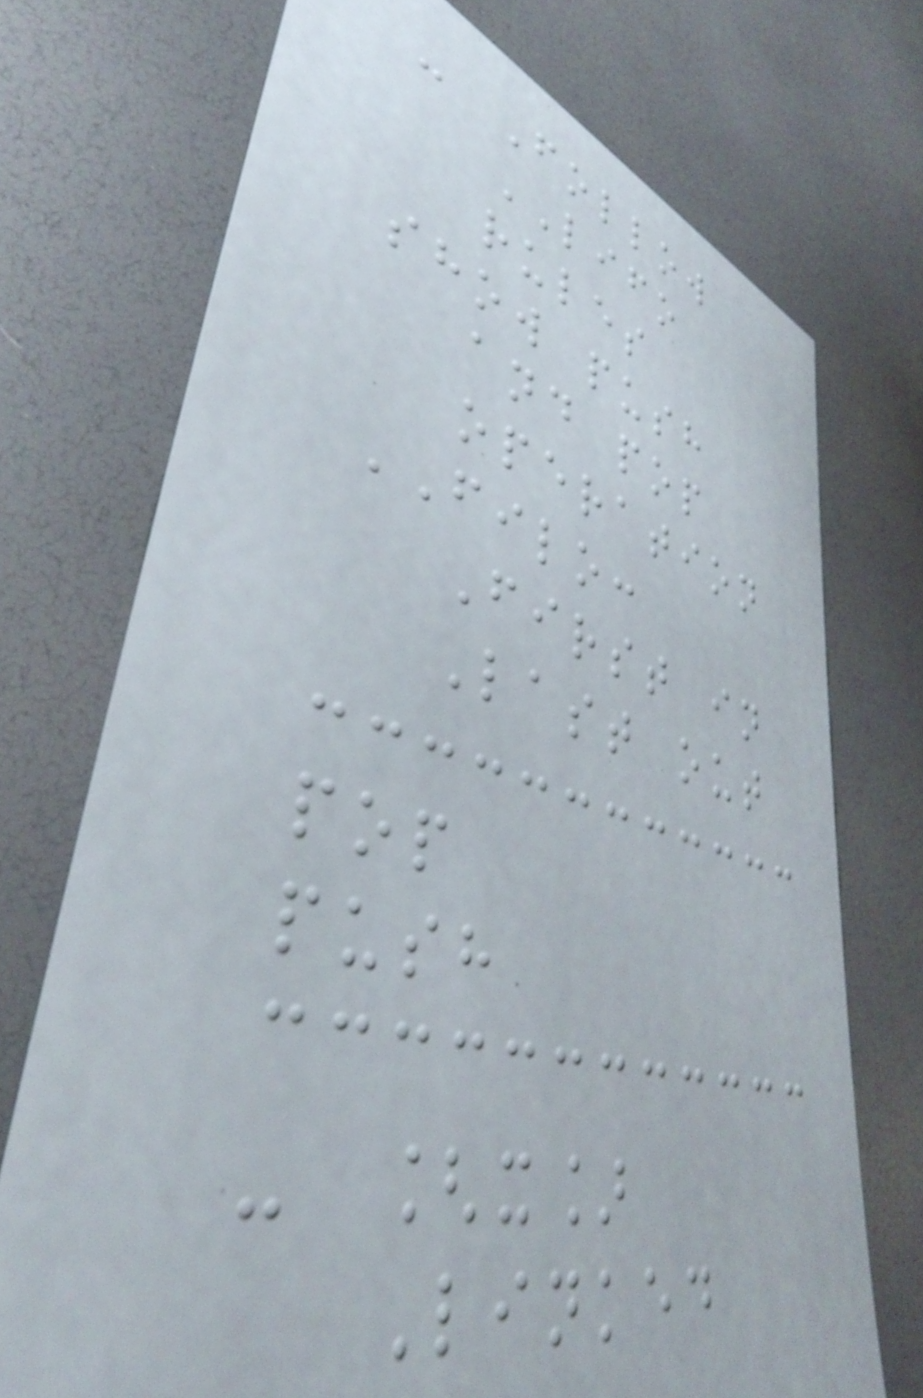- Follow
LIFO
rules
show push
and pop
operation
FILO:
First in
Last out
pop
push
- [x]
Linked
